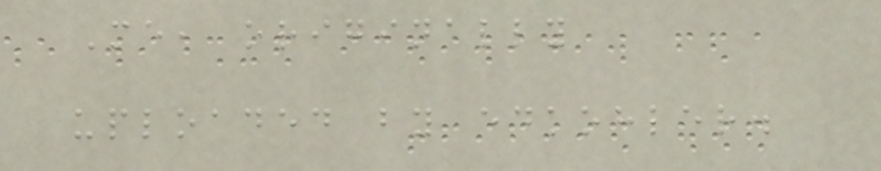Me, originally
uploaded by edkohler.
